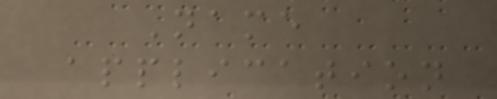Name
application
